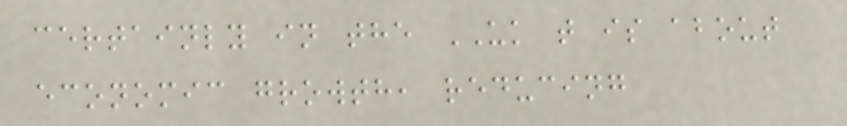certainly in the UK t is about
economic growth, reducing
